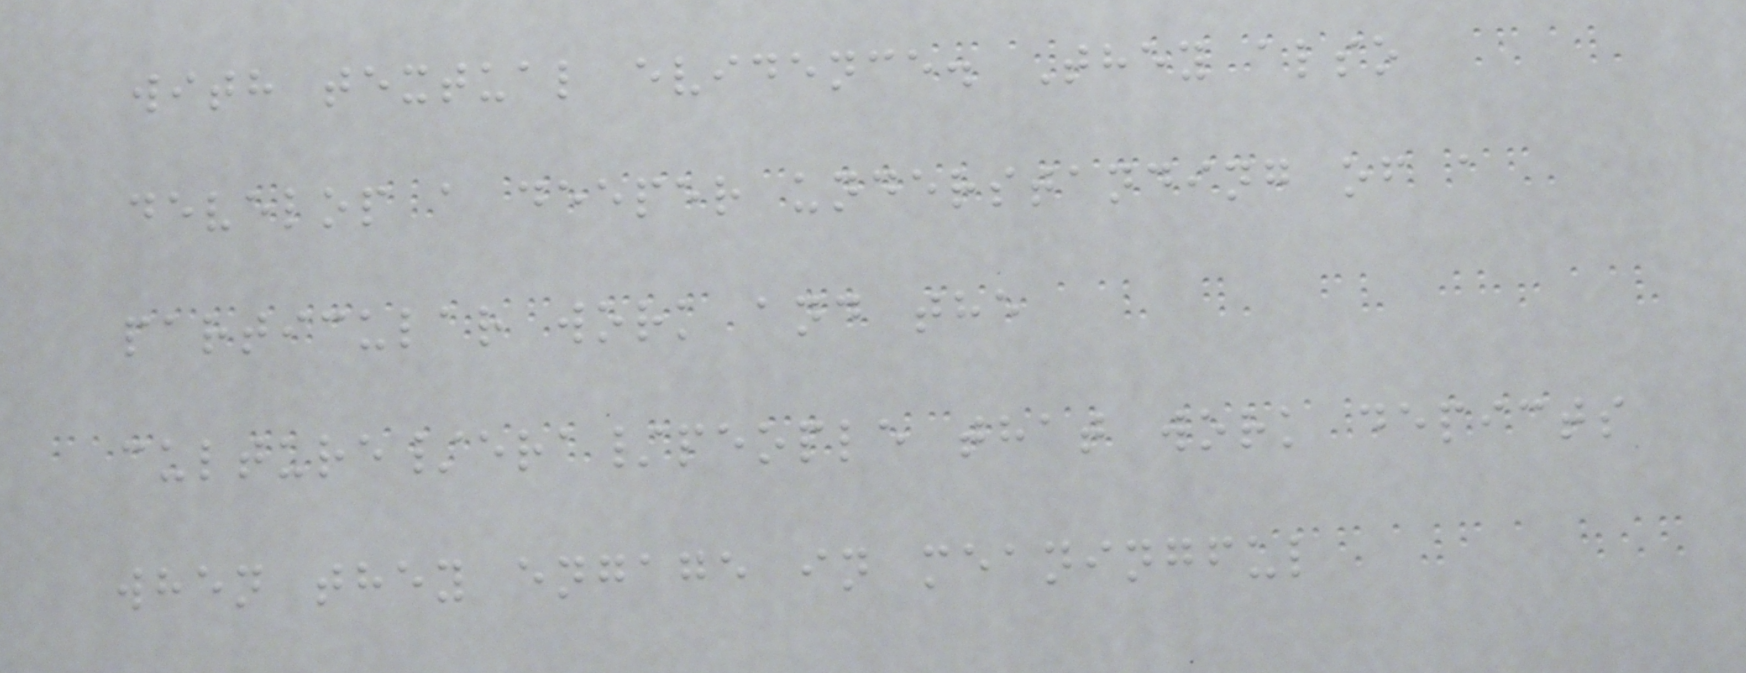with textual evidence. They also
develop a deeper understanding of a
particular work and the
culture/era/people that work depicts
when they engage in meaningful
